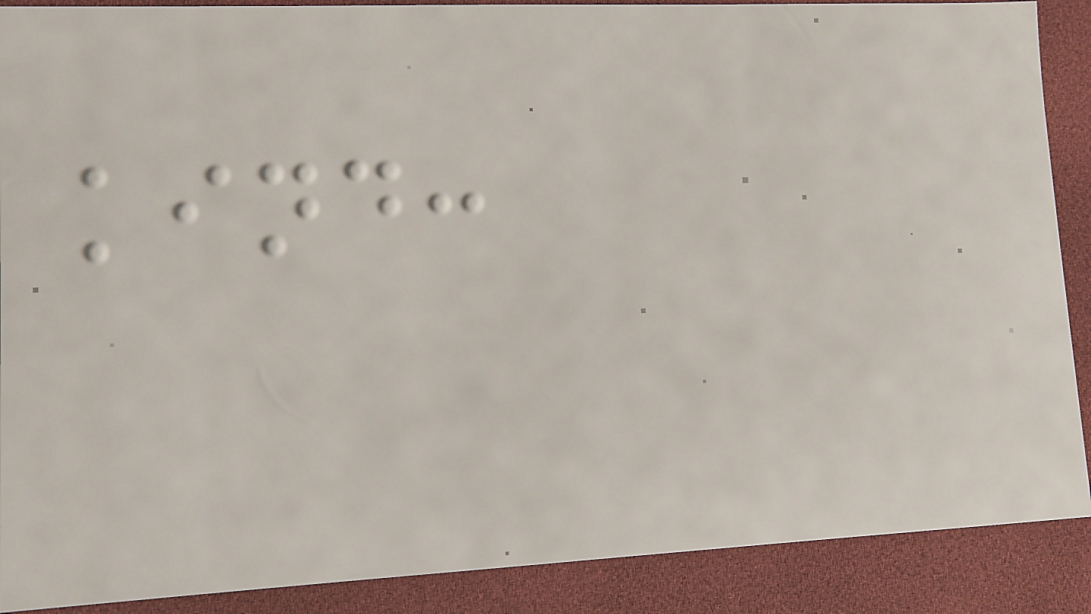kind:
